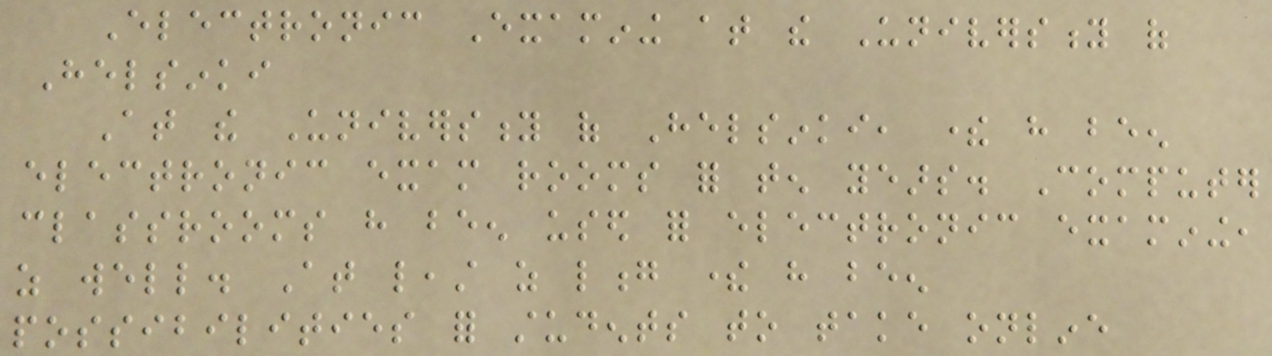Electronic Examining at the University of
Helsinki
At the University of Helsinki, there have been
electronic exam rooms for ten years. Computer
classrooms have been used for electronic examining,
as well. At least as long there have been
possibilities for students to take online
